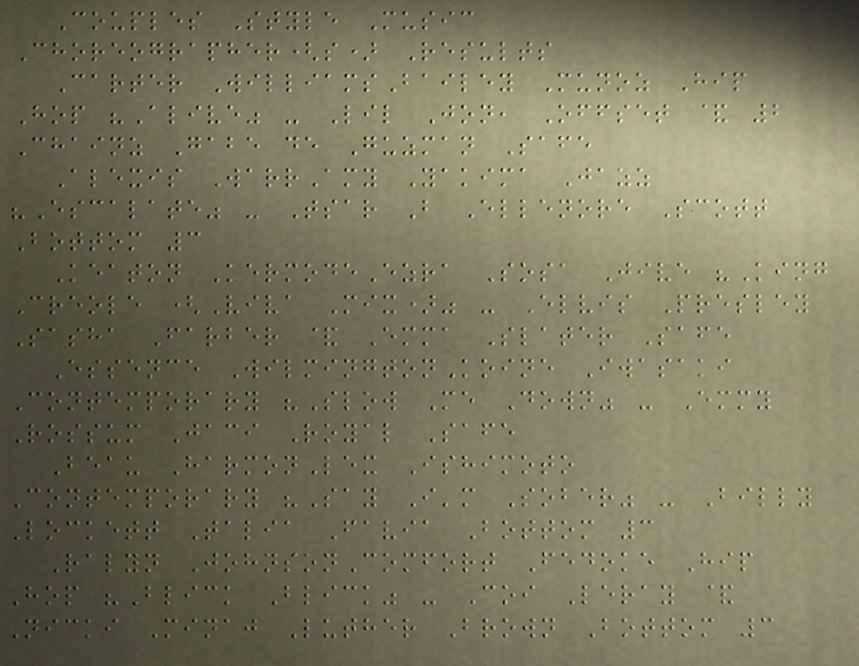Couples Style Music
Choreographer(s) Results
Carter WilliamsBailey Munoz Hip
Hop "Alive" - Lil Jon, Offset & 2
Chainz Gabe de Guzman Safe
Alexis WarrAmy Yakima Jazz
"Escalate" - Tsar B Ellenore Scott
Bottom 3
Keaton KermodeEzra Sosa Jive "King
Creole (Viva Mix)" - Elvis Presley
Sasha Farber & Emma Slater Safe
Essence WilmingtonKoine Iwasaki
Contemporary "Slow Me Down" - Emmy
Rossum Jaci Royal Safe
Beau HarmonLex Ishimoto
Contemporary "Say I'm Sober" - Billy
Lockett Talia Favia Bottom 3
Ralyn JohnsonComfort Fedoke Hip
Hop "Blick Blick" - Coi Leray &
Nicki Minaj Luther Brown Bottom 3
